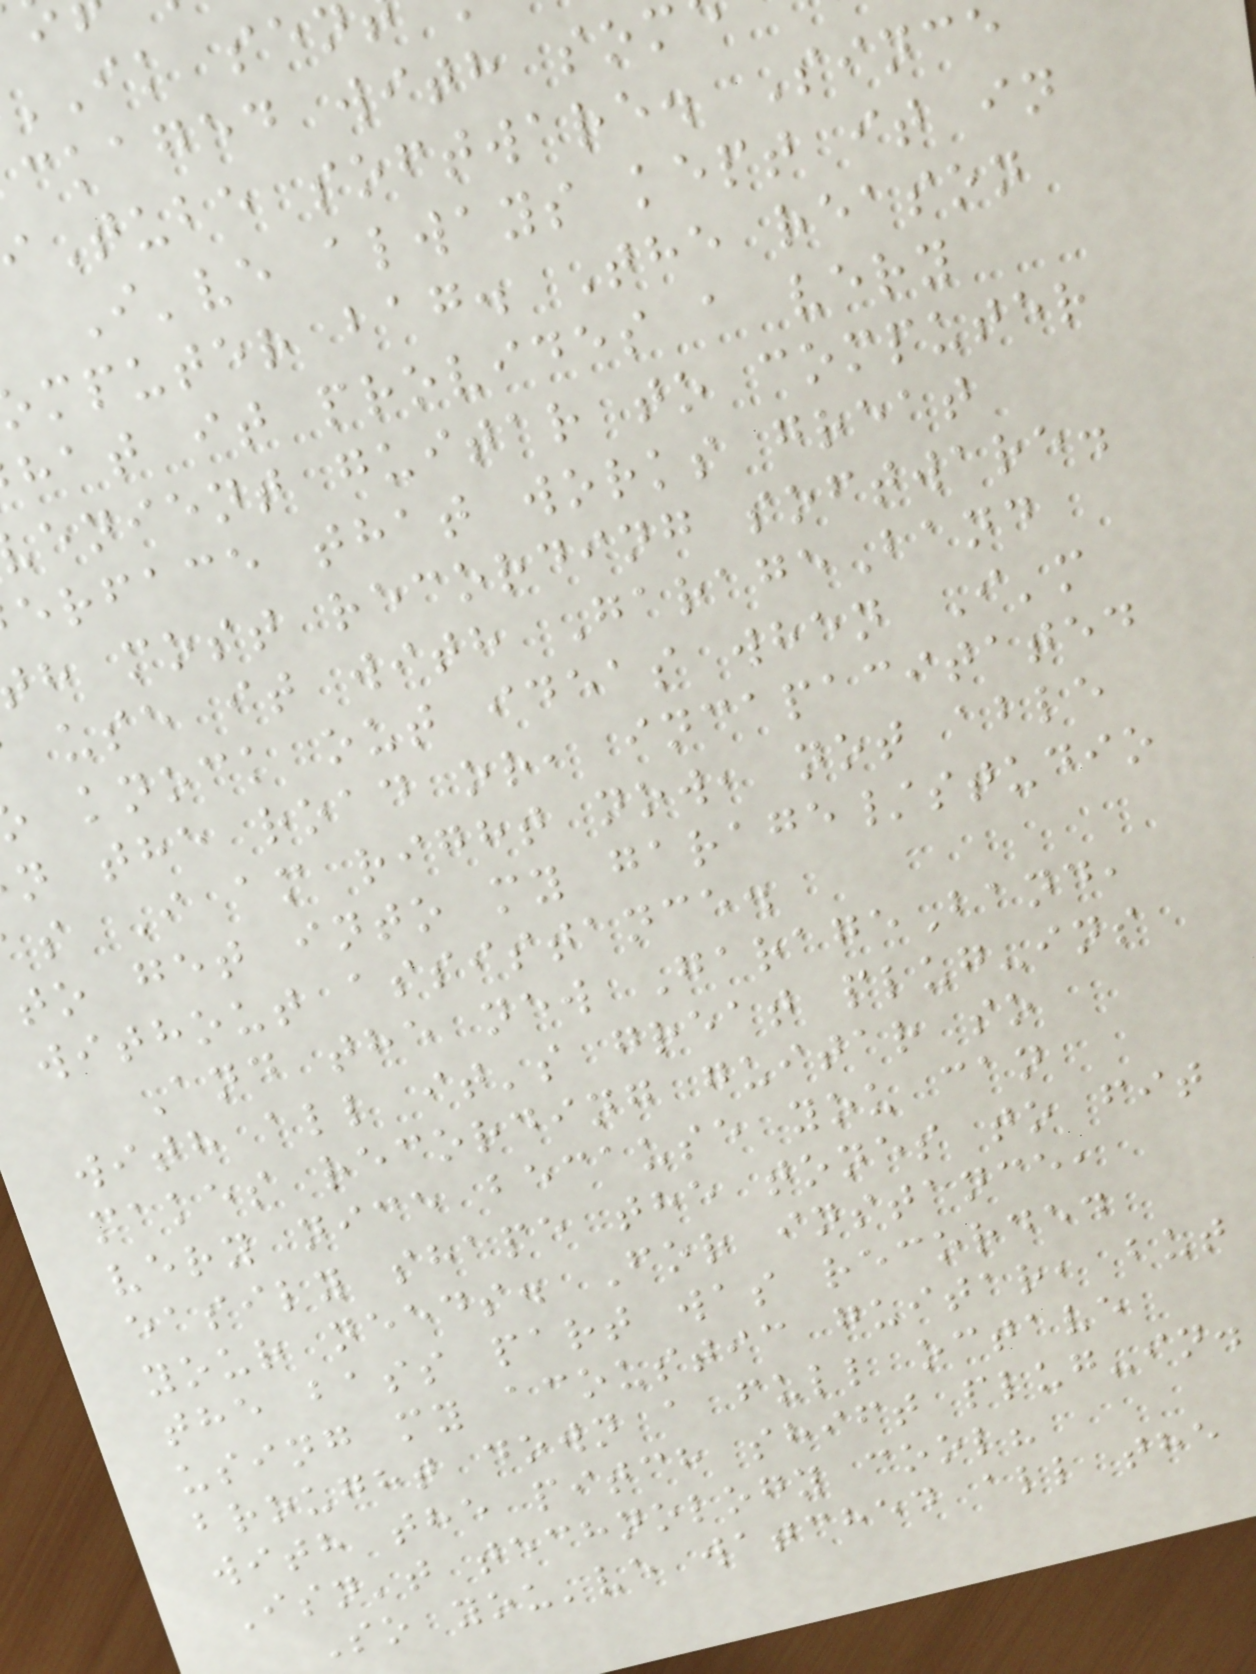ckaged with som
Tube software. Since
I've always kept it in
mputer bag. The reason
hat it provides a very
enient guitar to computer
erface that works great
h most recording software.
use it with GarageBand
knock out ideas when I'm
n the road or, incapacitated
s I am right now, not able
to get into my garage/studio
without assistance.
And the new GarageBand,
with all it's great plug-ins
makes recording guitar so
very nice because you can
easily shape the tones to fit
your needs. For instance,
the bass part was recorded
using my acoustic guitar, but
brought down a full octave
with the pitch shift plug-in.
Isn't technology cool?
So you've watched all the
